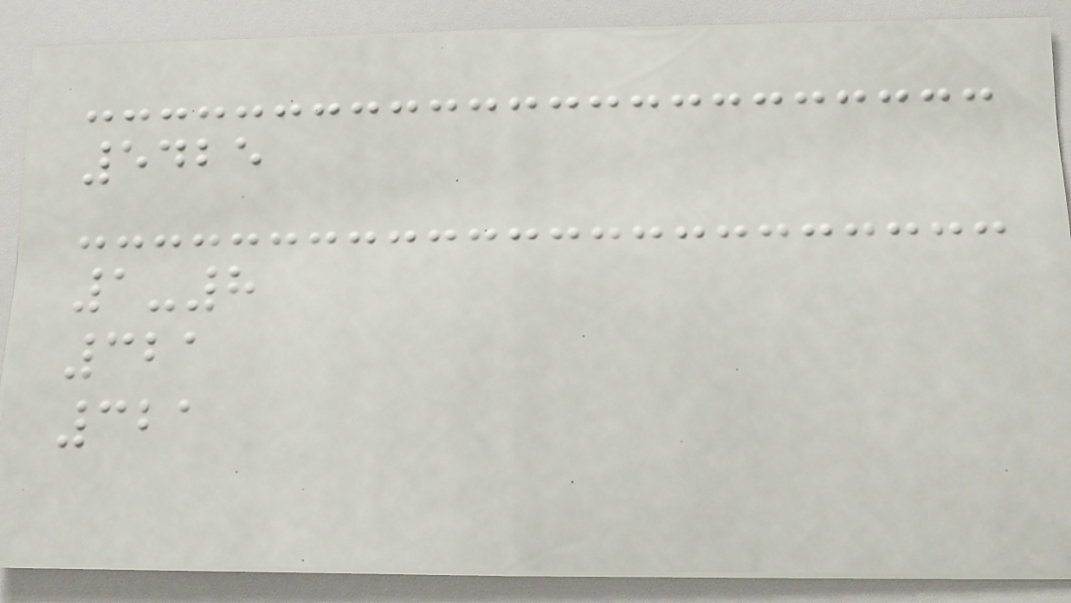5425
1-8
321
321
